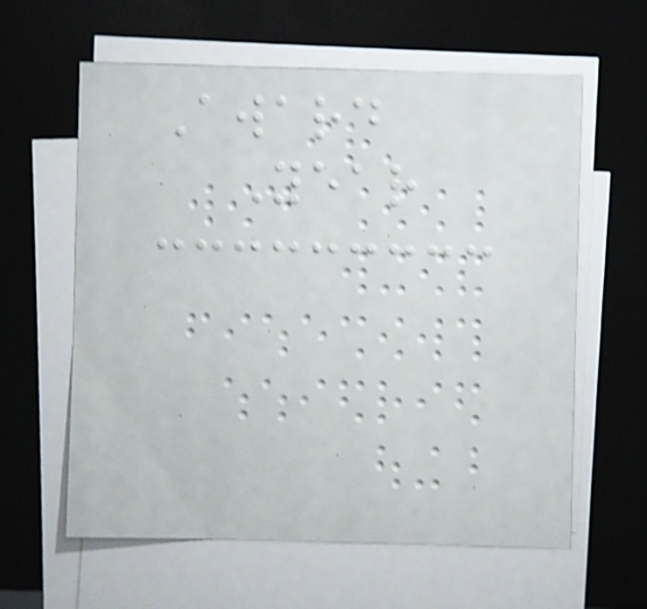Award
Year
